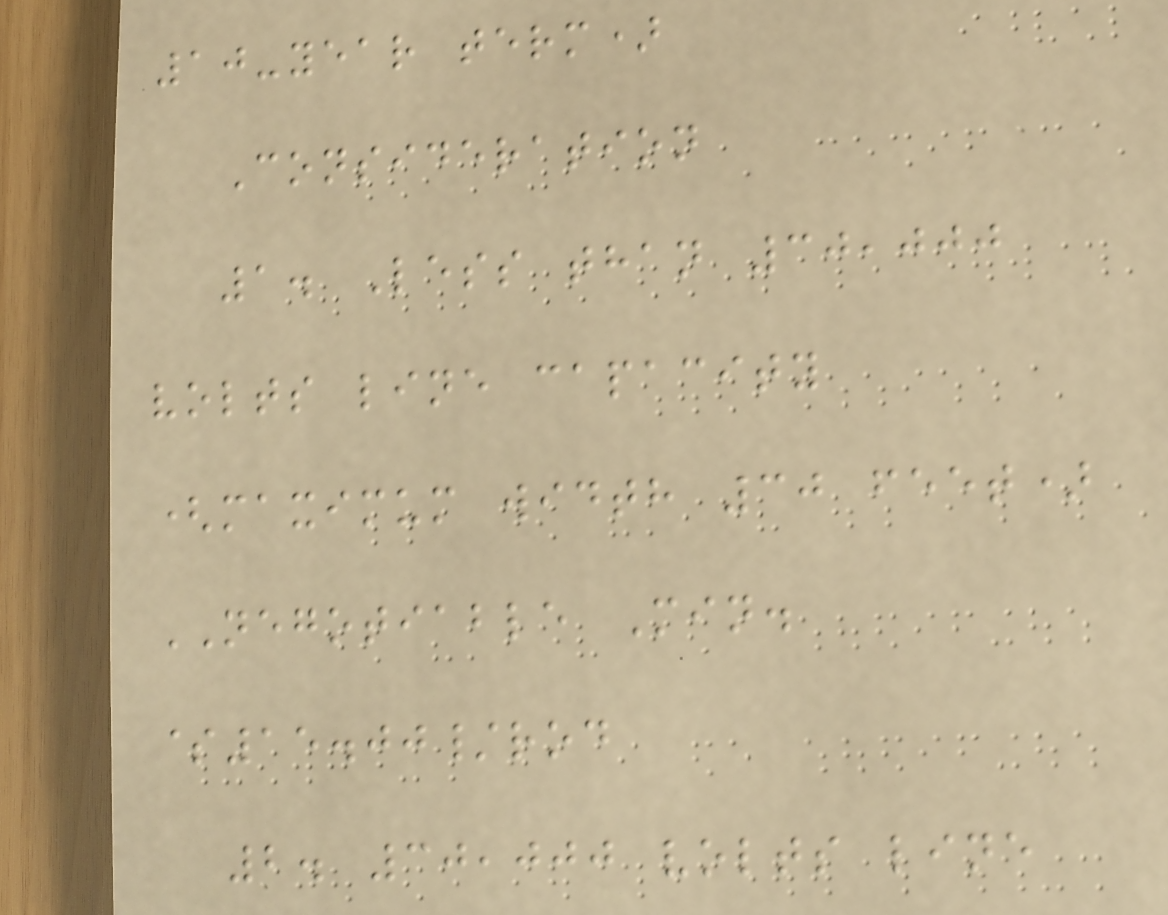10-year term)
Consideration
1. Less than 30,000
volts line capacity
(maximum width 30 feet)
NEGOTIABLE Min.
$15.00/rod
2. 30,000 volts line
